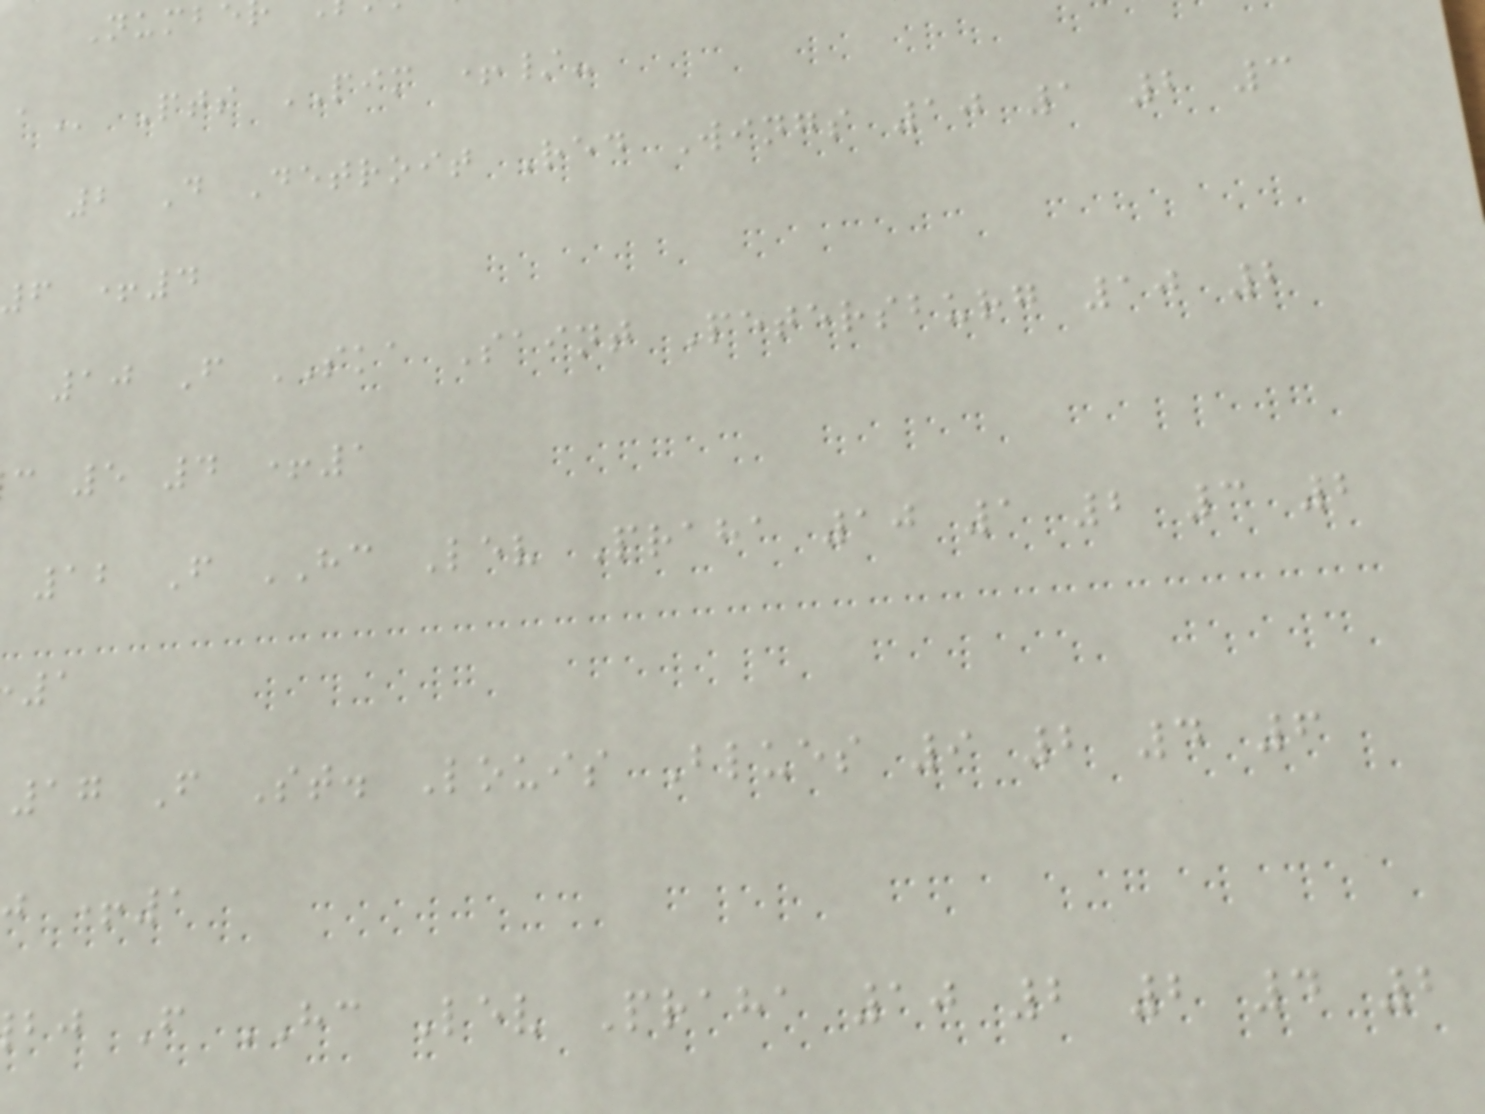Pts PIM +/-
2 D Detroit Red Wings 10 1 2 3
6 +4
10 F SKA Saint Petersburg 10 2
c 5 4 +1
12 F HC Lev Praha 10 1 2 3 2
17 F St. Louis Blues 9 2 4 6
j +1
bj F HC Lev Praha 10 2 2 4 2
